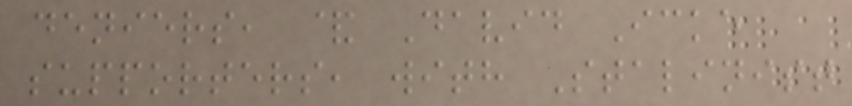deniers, & David Icke
supporters, with Stalinist
